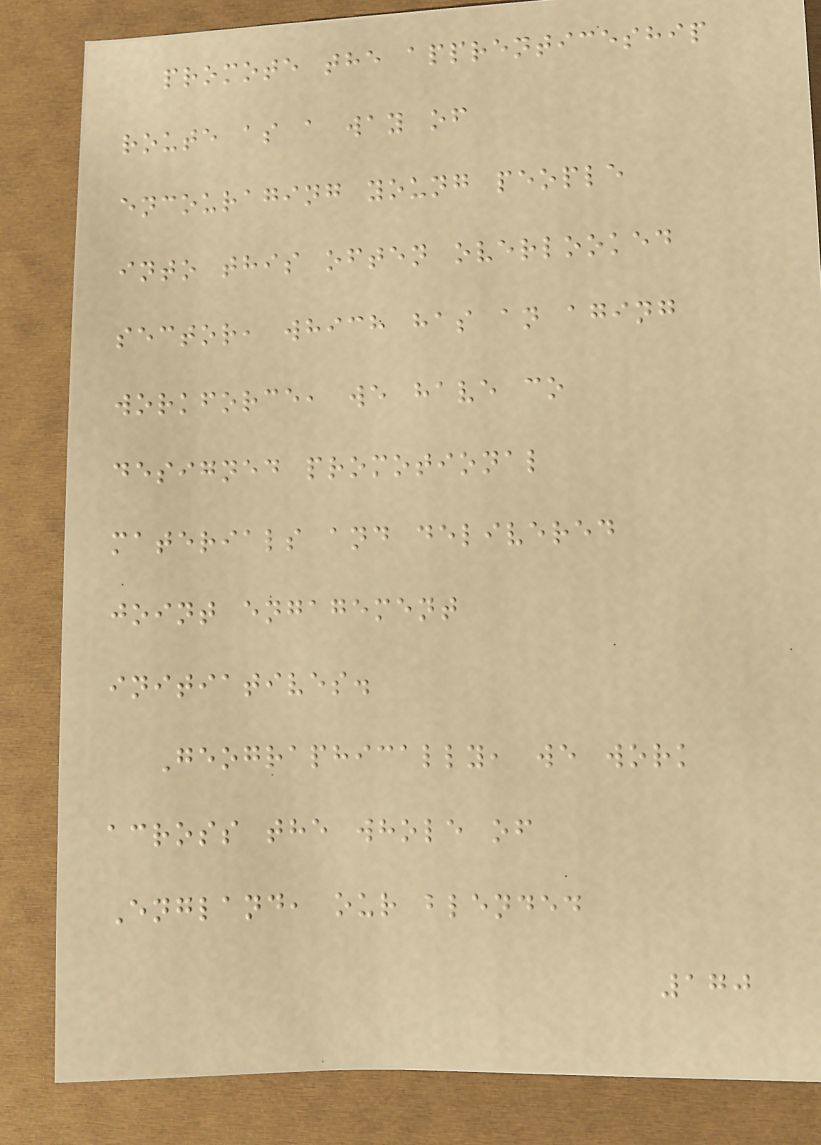promote the apprenticeship
route as a way of
encouraging young people
into this often overlooked
sector, which has an aging
workforce, we have co
designed promotional
materials and delivered
joint engagement
initiatives.
Geographically, we work
across the whole of
England, our blended
170
